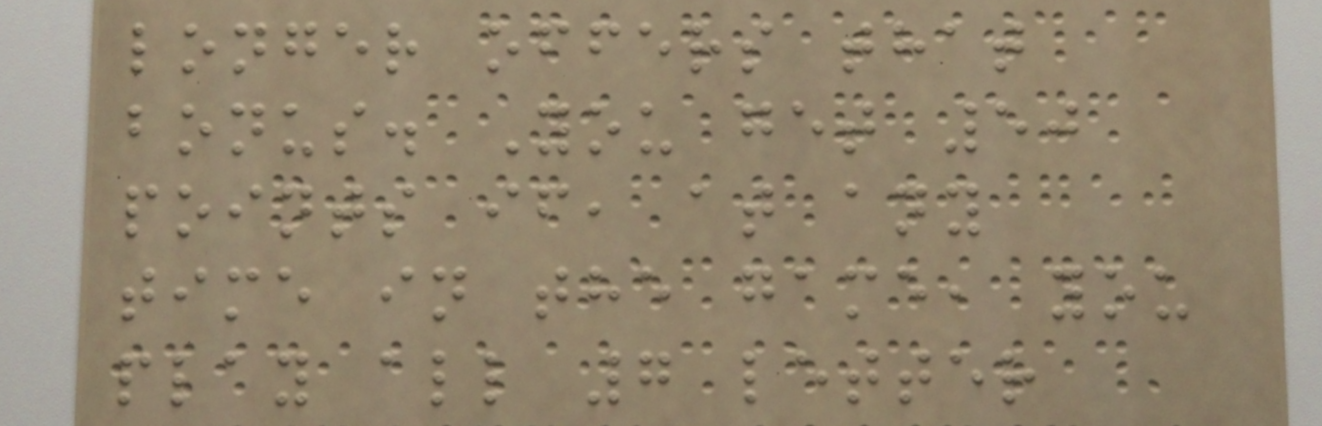longer offers that
bonus. You get 50
points if, at any
time in the game, you
play all 7 letter
